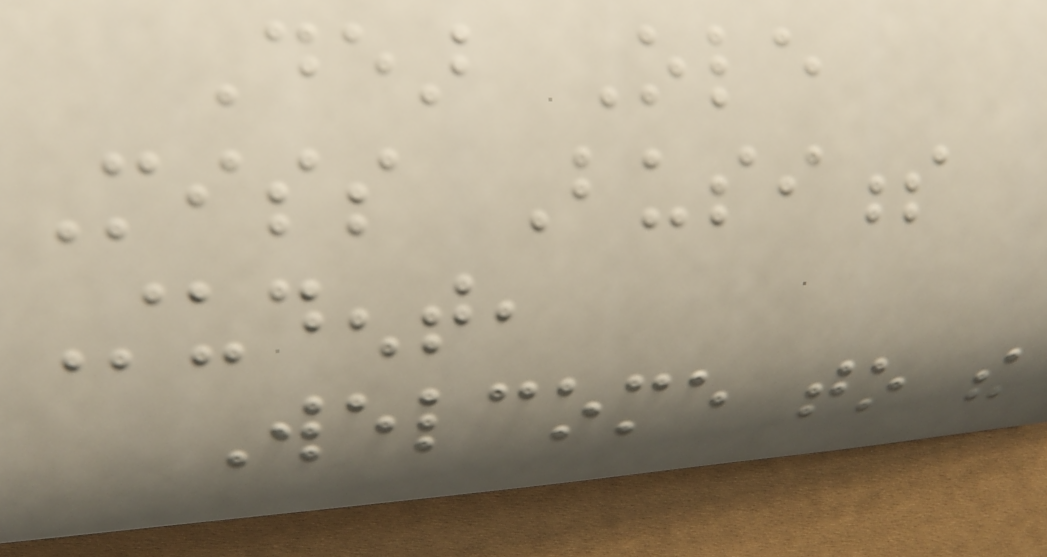Dear Ole
Miss Business
Student,
Welcome to the
